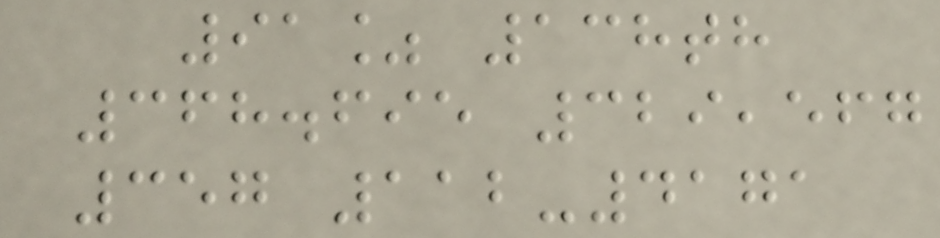91% 138th
368.695 329,567
357 112-4171
